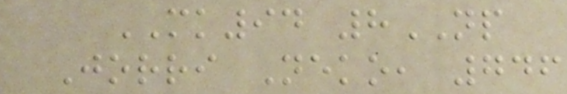MK94 8NP
Jorri Neko, 746
